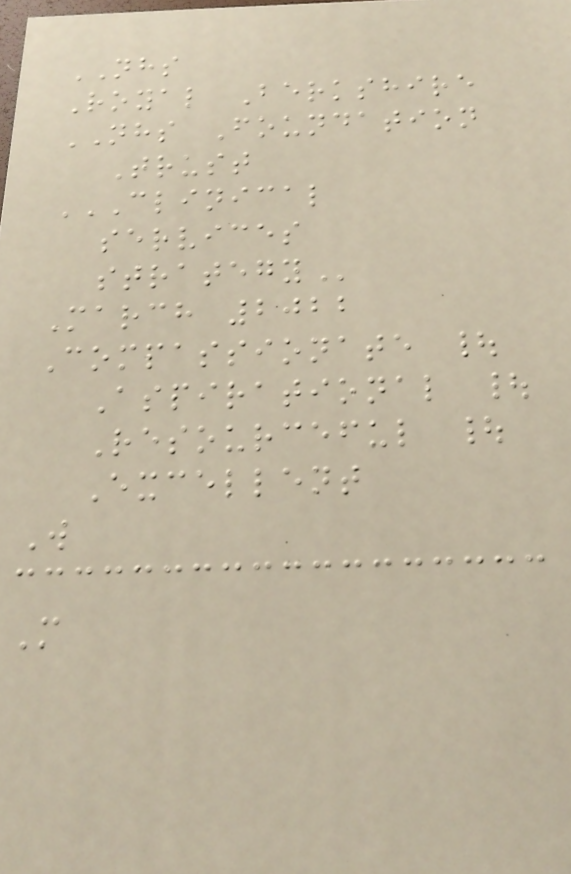NHS
Royal Berkshire
NHS Foundation
Trust
CLINICAL
SERVICES
STRATEGY
March 2022
Compassionate |
Aspirational |
Resourceful |
Excellent
W
M
